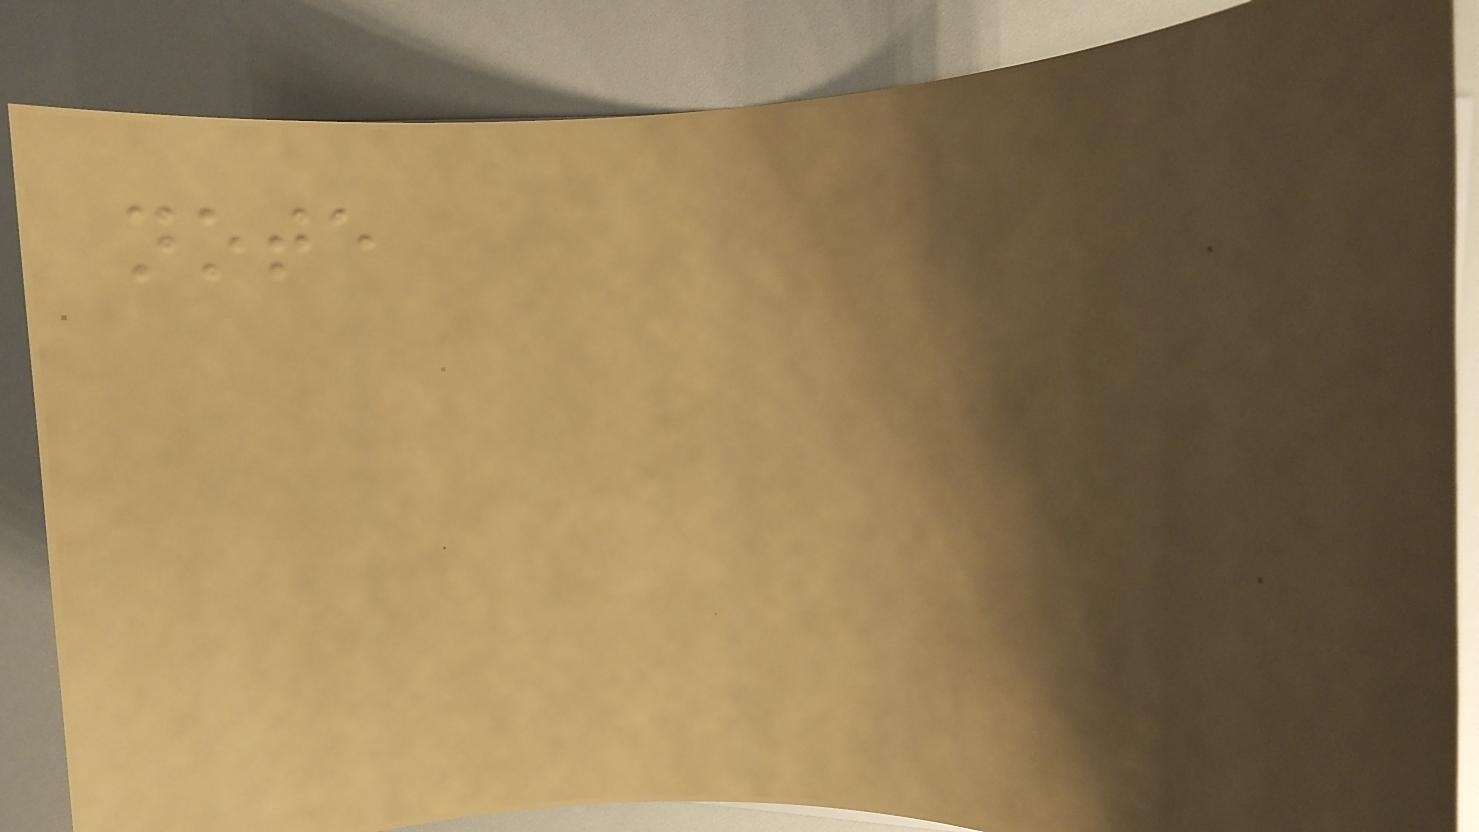note
